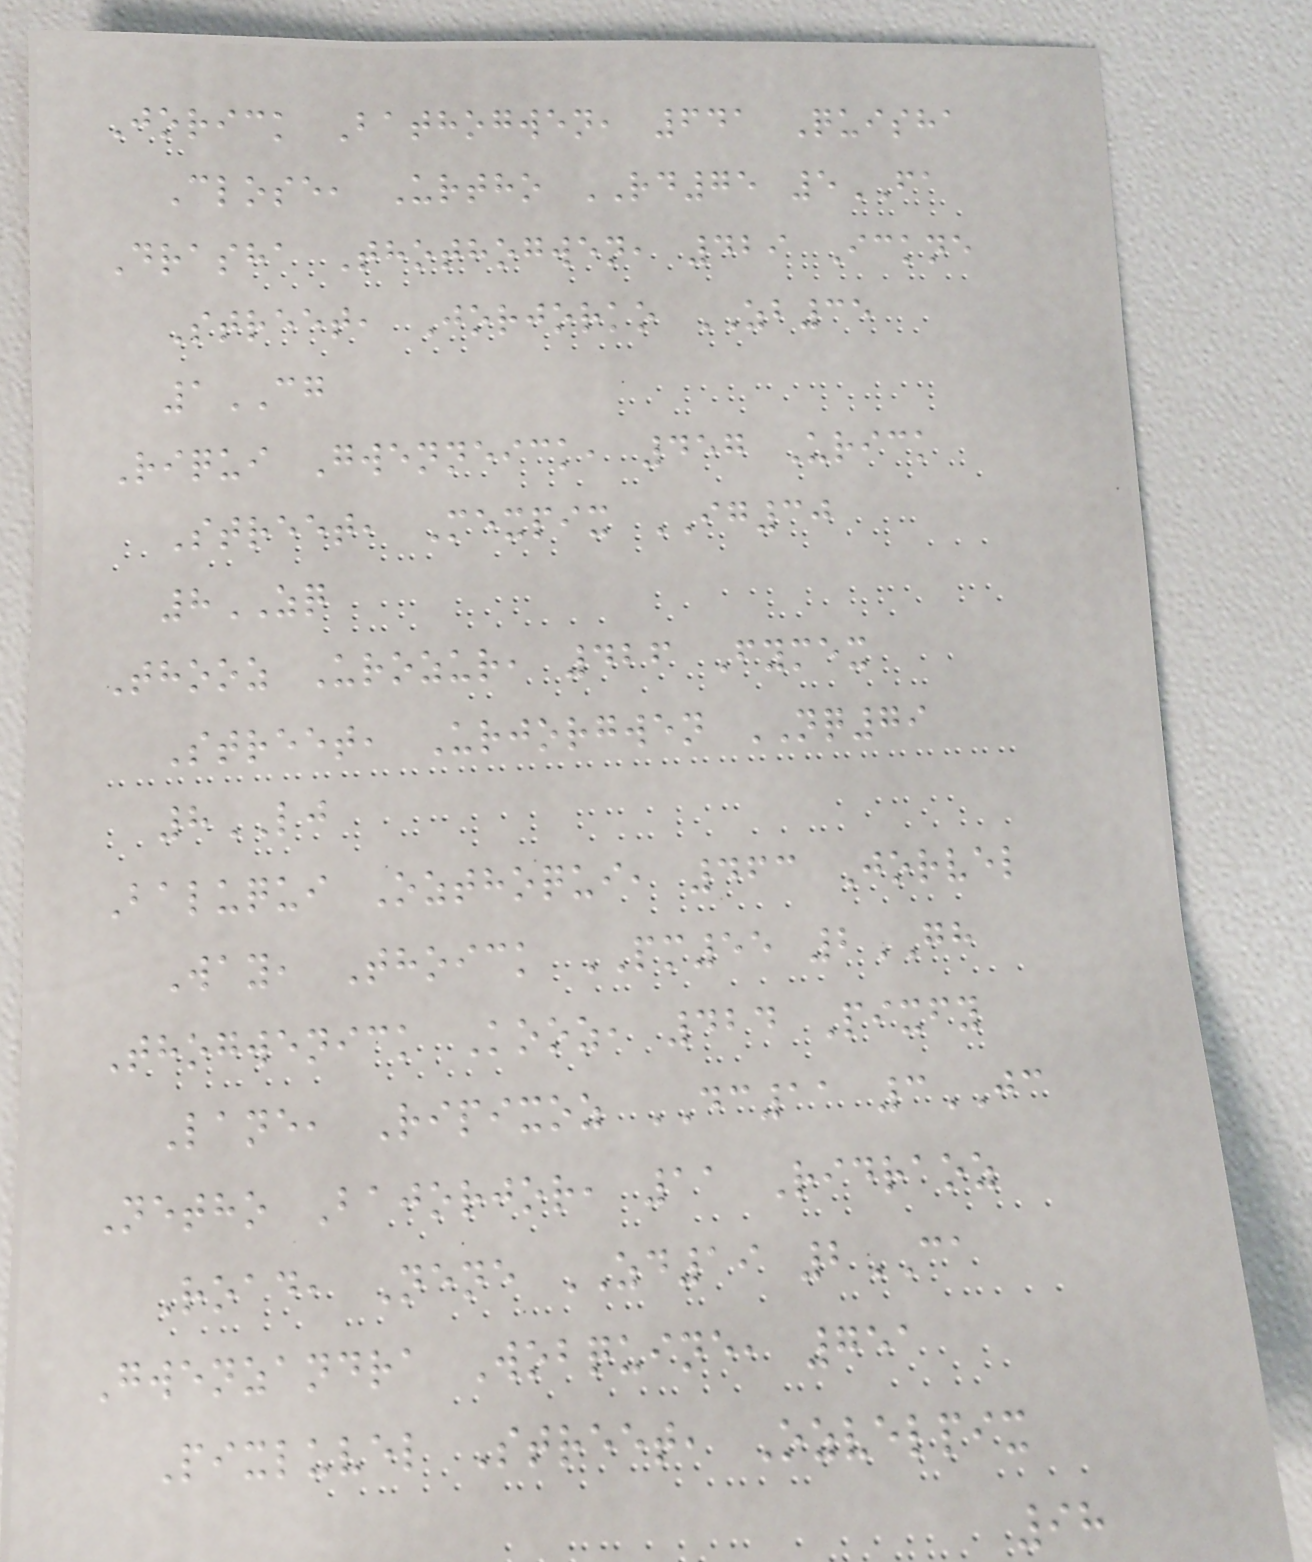Jorick Bathogwen, 641 Quisha
Close, Urtho RD75 5FA
Drasha Thothogwen, 429 Ickne
Street, Jorjorko ZB35
1CG
Riqui Gwenneick, 457 Urick
Street, Mexpix IG30
8ZQ
Thooz Urozur, 426 Fymex
Street, Urjorgwen NQ79
8LJ
Baluqui Ozthoqui, 463 Jorvel
Way, Thoick PM55 2GH
Thogwenick Kooz, 424 Pixfy
Lane, Ripixoz DC11 3JC
Netho Bajorjor, 11 Ridraoz
Road, Nene ZD19 2CA
Gwenzandra Wobquine, 751
Pixluvel Street, Ozvelpix
98
